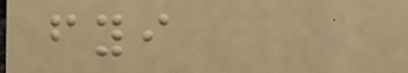fyi
